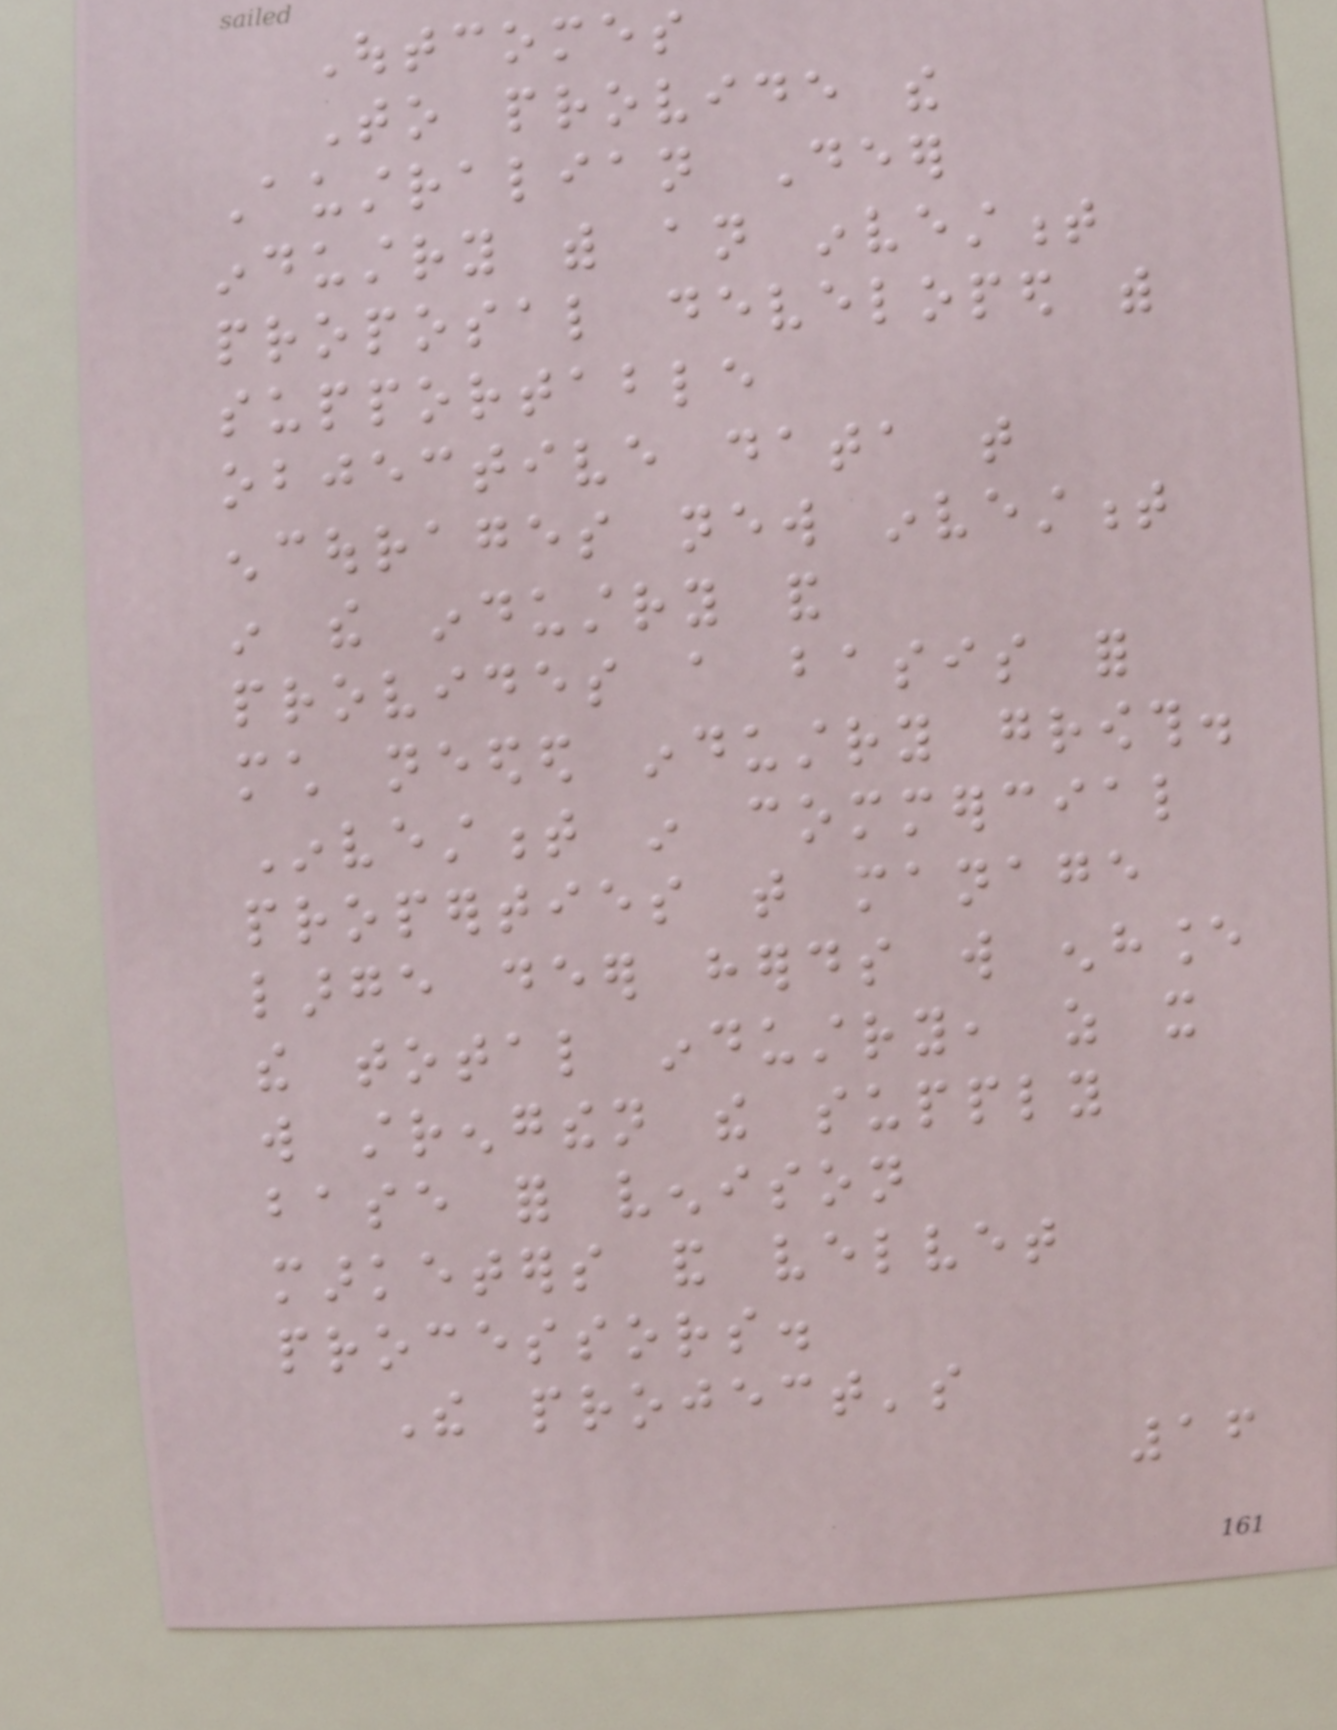Outcomes
To provide the
Australian Deer
industry with an investment
proposal developed with
supportable
objective data that
encourages new investment
in the industry and
provides a basis for
much needed industry growth.
Investment in commercial
properties that manage
large deer herds will enhance
the total industry, as it
will strengthen the supply
base for venison
marketers and velvet
processors.
The project's
16
